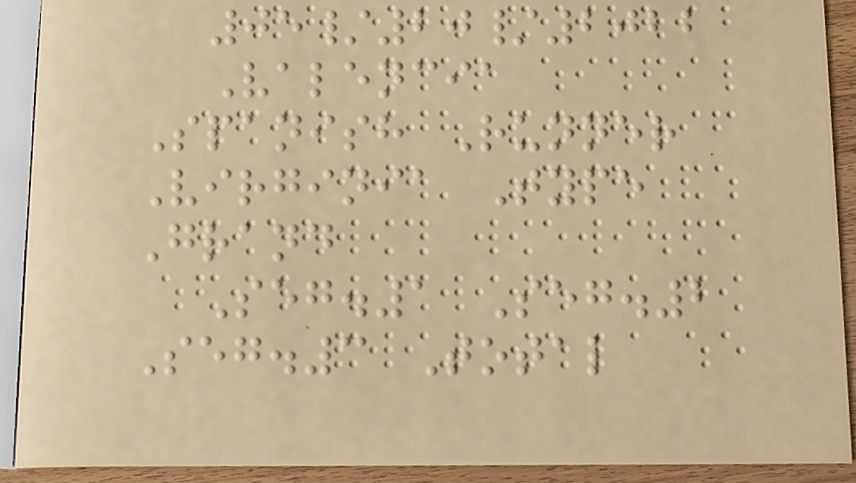05/20/2022
Valencia
Spanish Runner
Virginia Type
Grand
Seg.1 Seg.2
Seg.3 Total
